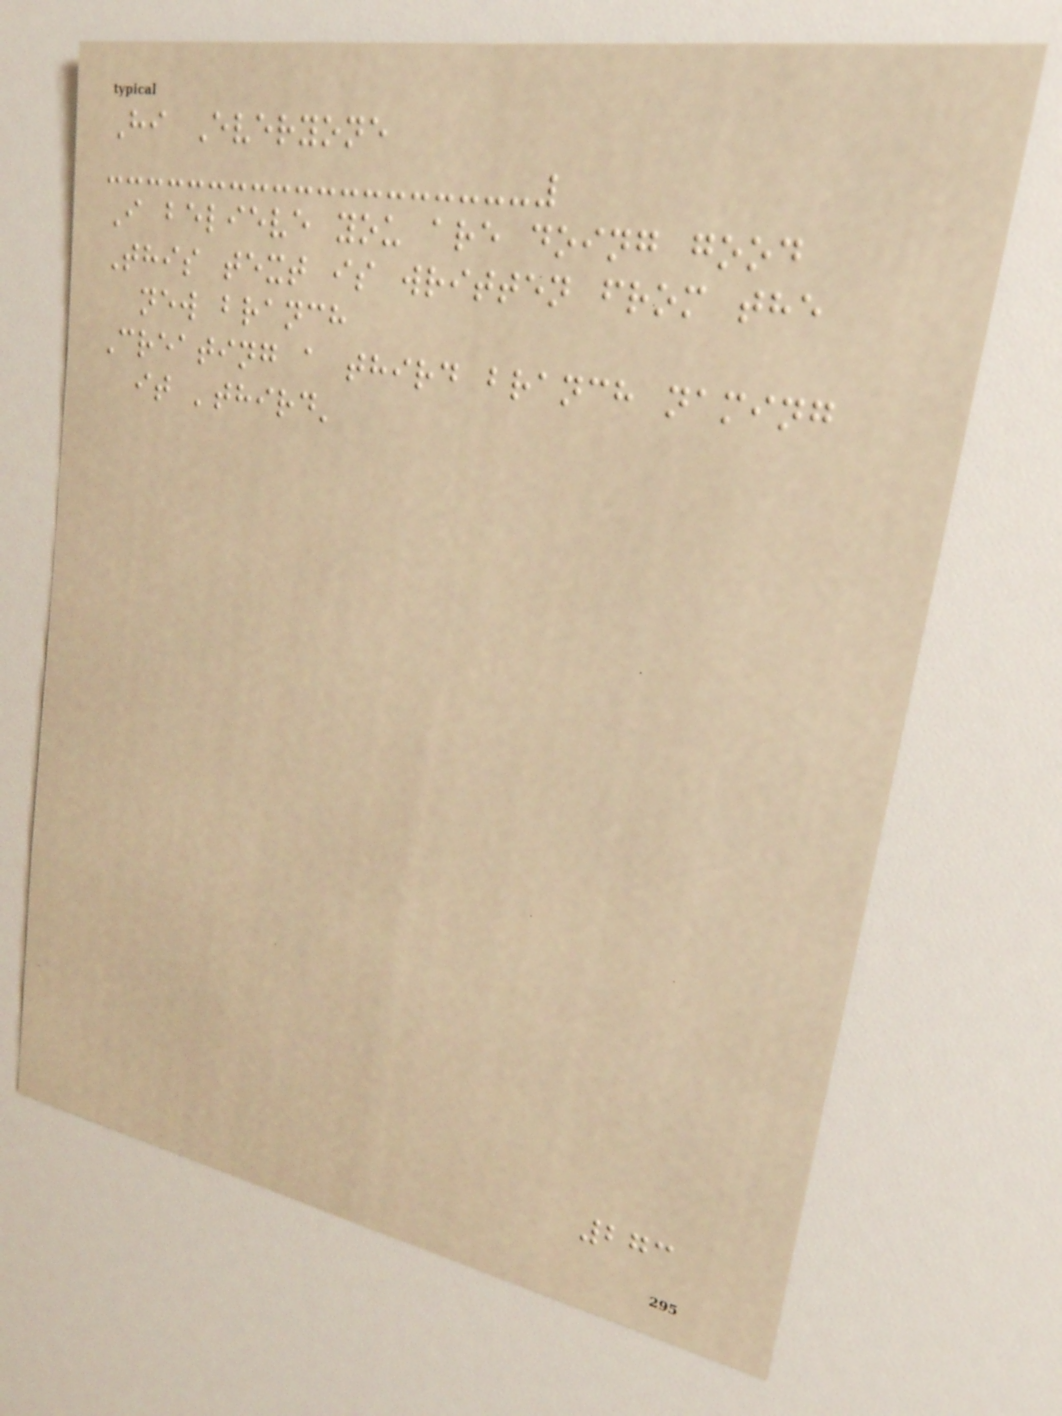Hi Everyone
I believe you are doing good
This text is written from the
new branch
Creating a third branch naming
it 'third'
273
